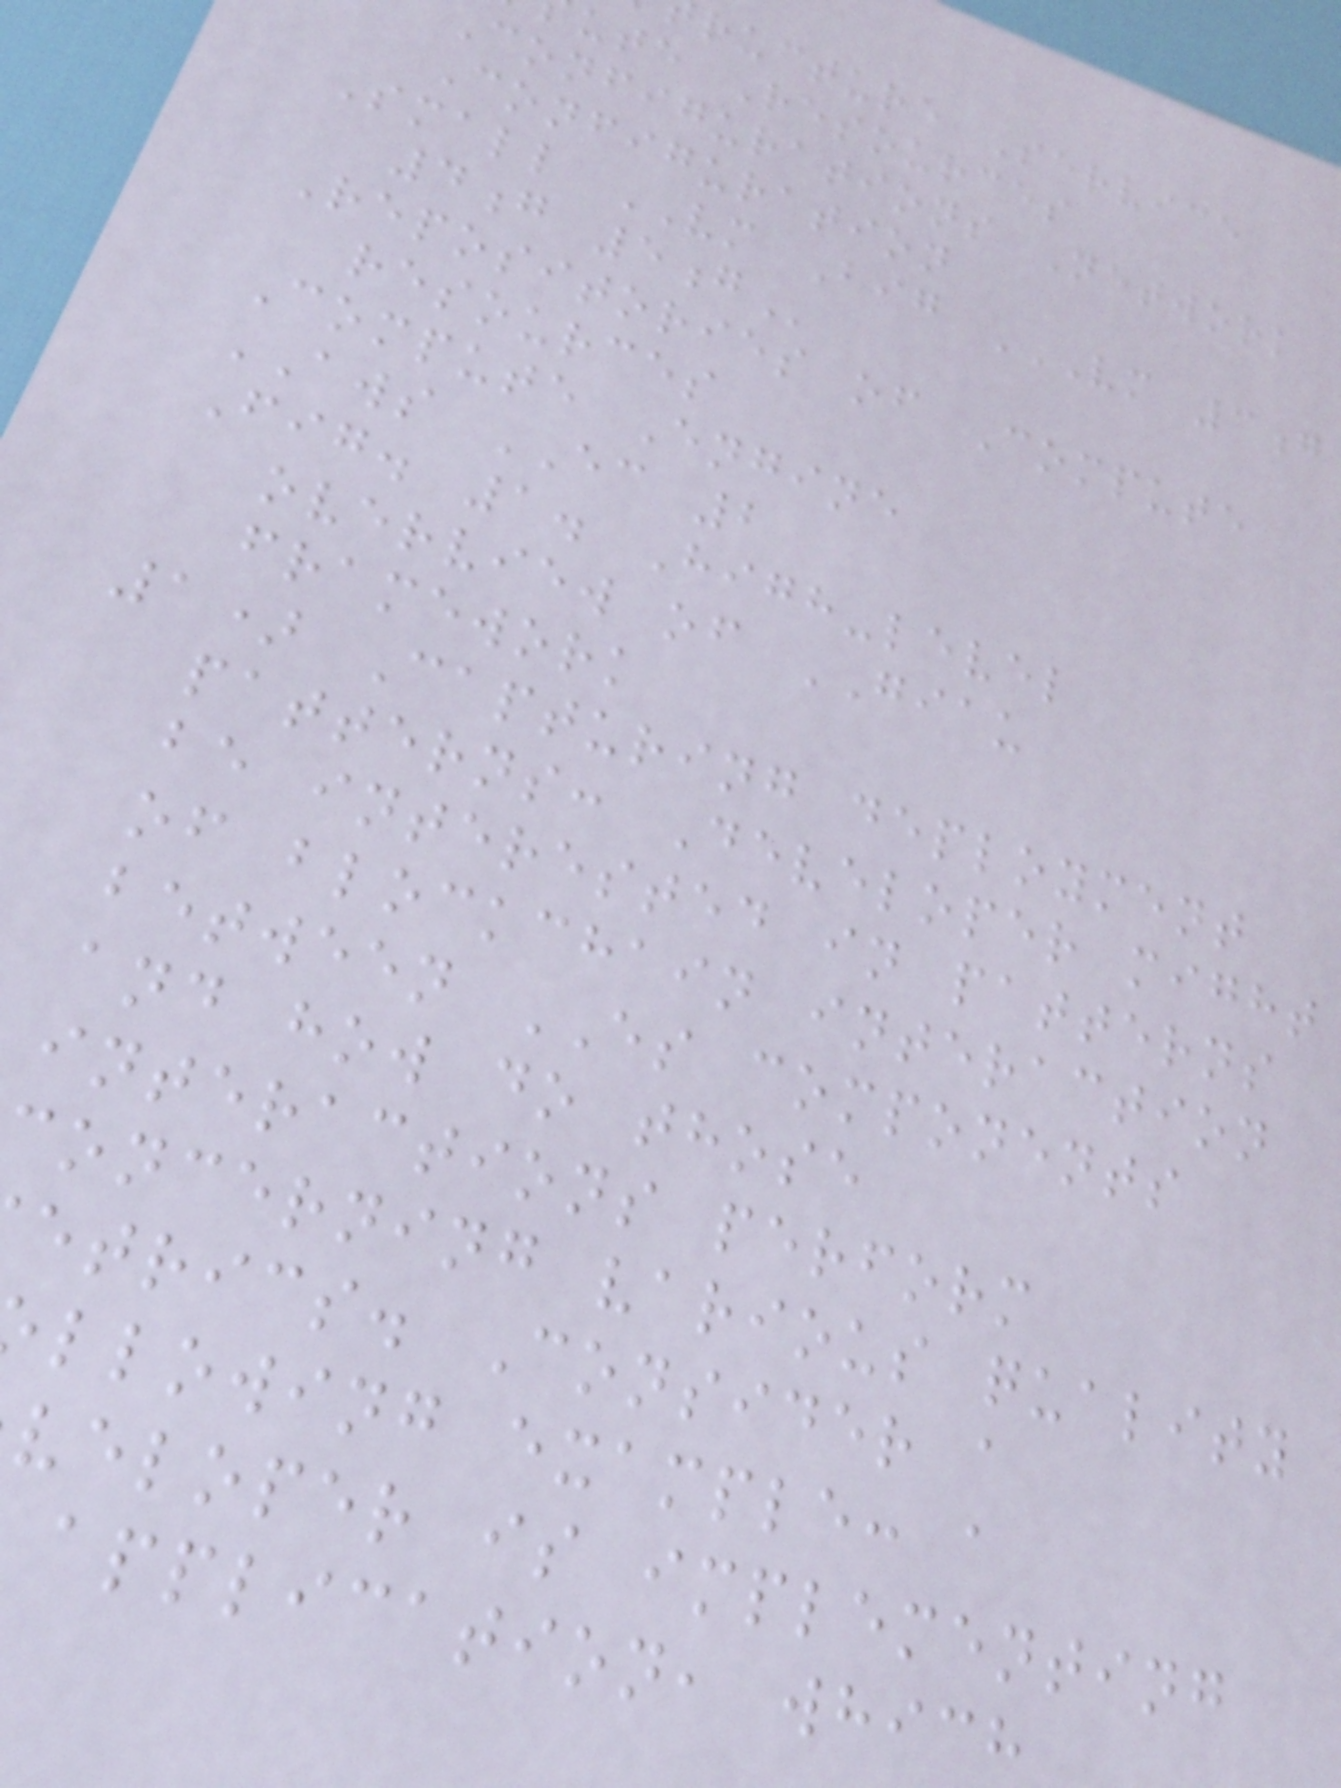ructure Service
ute Resources
Configurations Network
Configuration
Small VM Big VM 3G
4g
Repositories of Compute
resources
Compute Engine
AWS EC 2
Fig. 1. High-level
overview of GIAU
framework
1) Capturing deployment
patterns: Developer might
be interested in patterns
of blockchain interaction
between ES components
and how do those
interactions perform
concerning various quality
etrics. Consider a
llowing example: a
veloper is implementing
application, which
